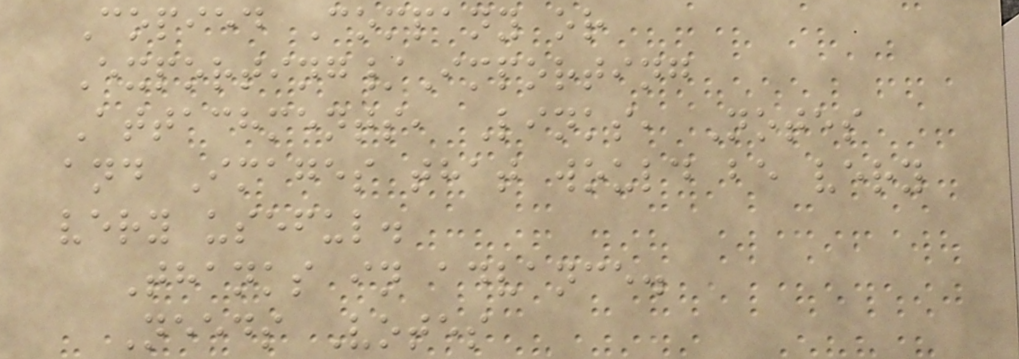Copied Company or
Exporting/Importing
Attachments, Links, Notes
and Images that would be very
very useful.
Thanks in advance.
Needs Votes
